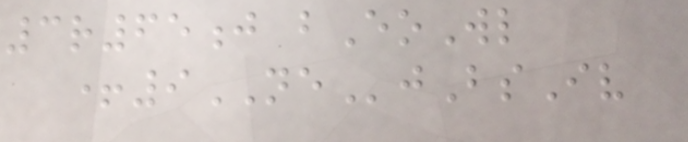3r65j bEoWl
+9NEjBsIv
